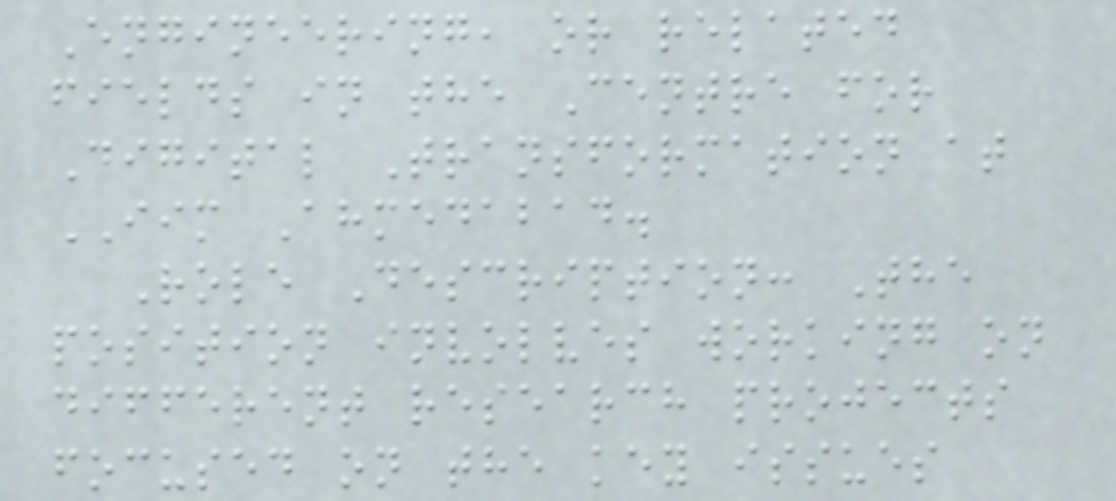Engineering, or related
fields in the Centre for
Digital Transformation at
IIM Ahmedabad.
Role Description: The
position involves working on
different research projects
focused on the key issues
